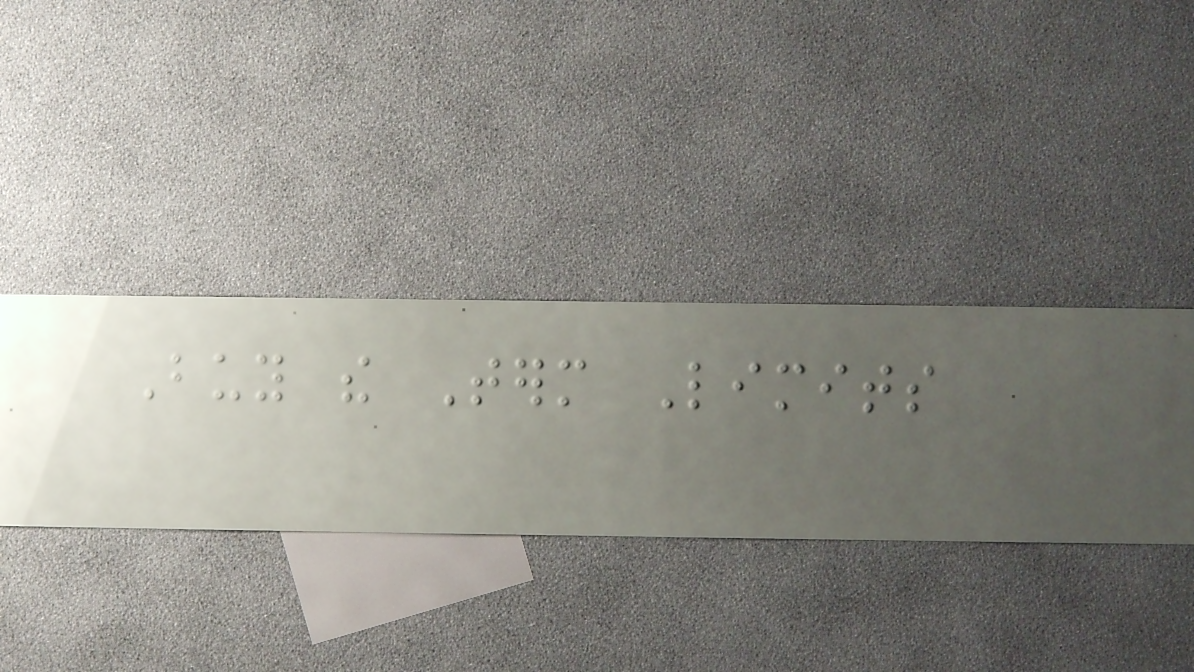Buy the Term Limits
